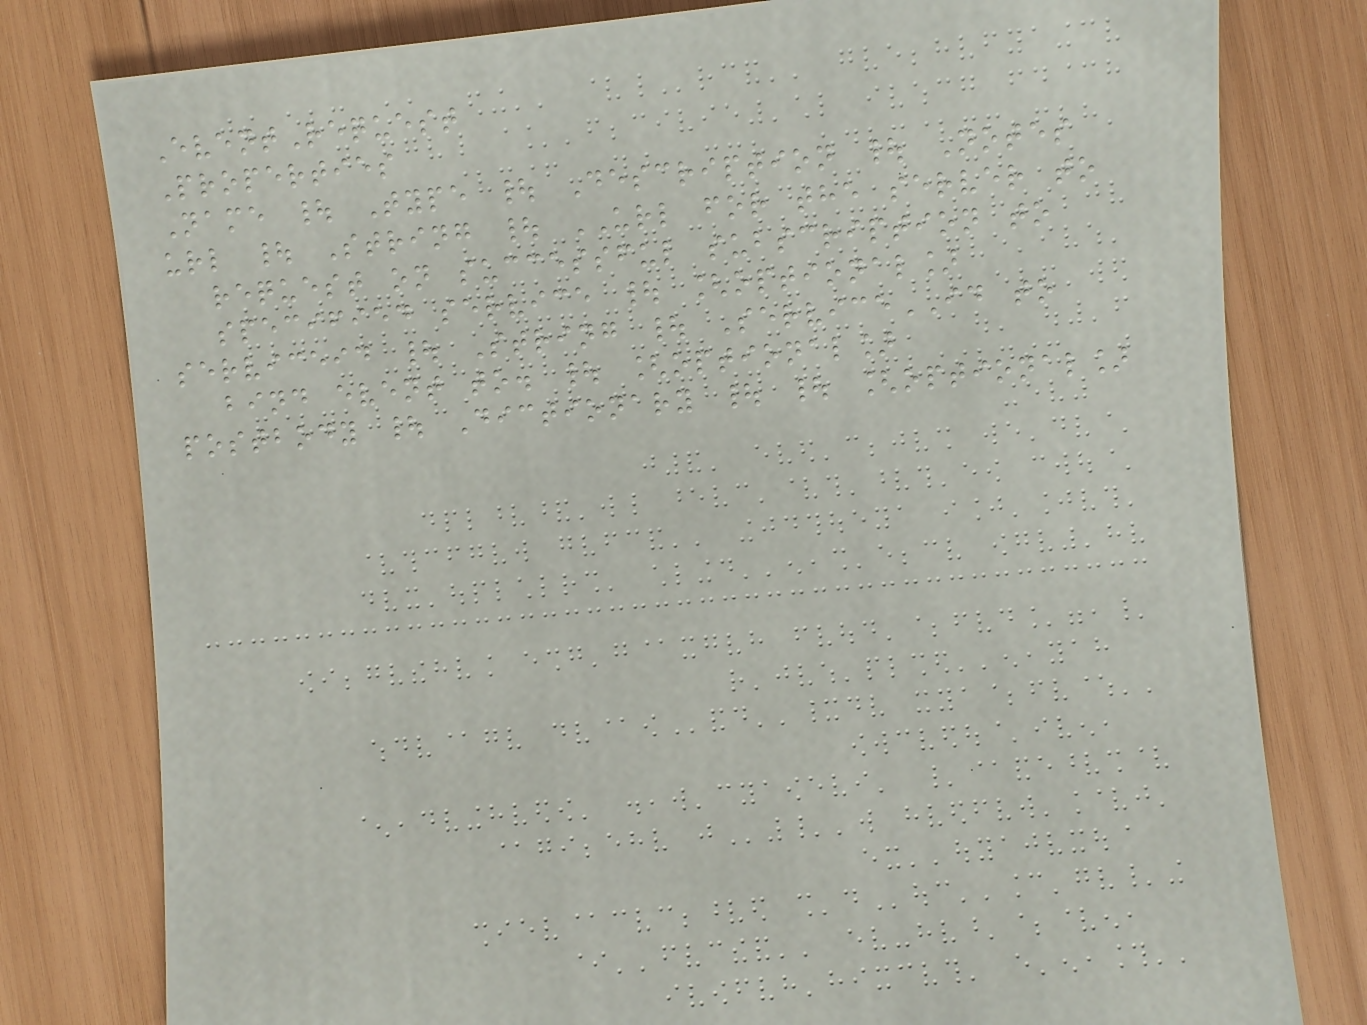EventRequest
Properties
Name | Type | Description | Notes
url | String | URL for the server to
request on successful subscription to
specified service | [optional]
serviceid | String | ServiceID to
bind event to. | [optional]
postbody | Dictionary | | [optional]
